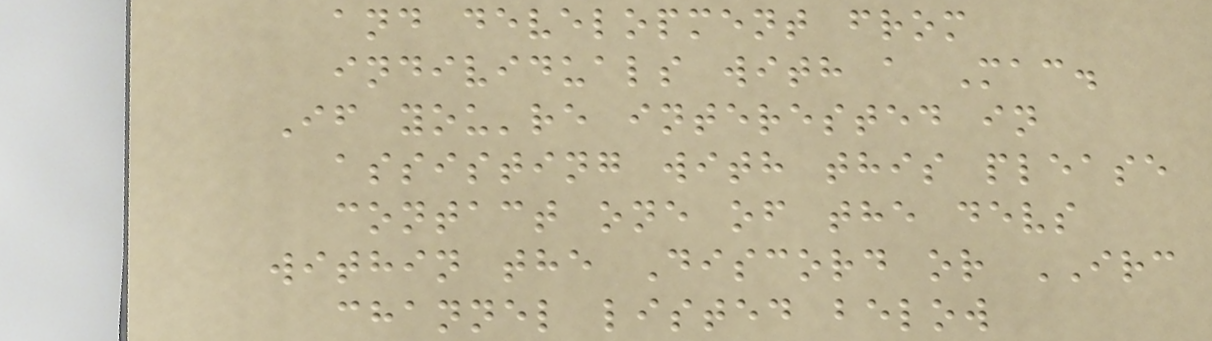and development from
individuals with a Mac.
If you're interested in
assisting with this please
contact one of the devs
within the Discord or IRC
channel listed below
